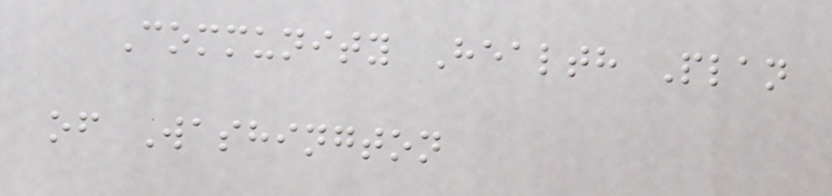Community Health Plan
of Washington
